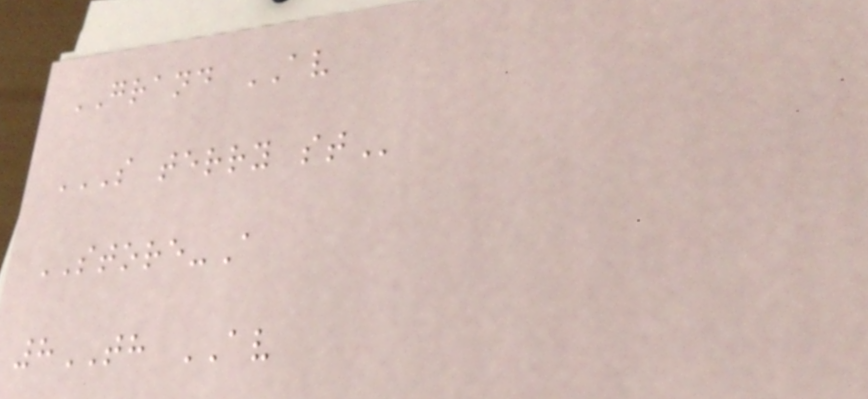GRAND AV
S TERRY ST
STORE-A
8TH AV
